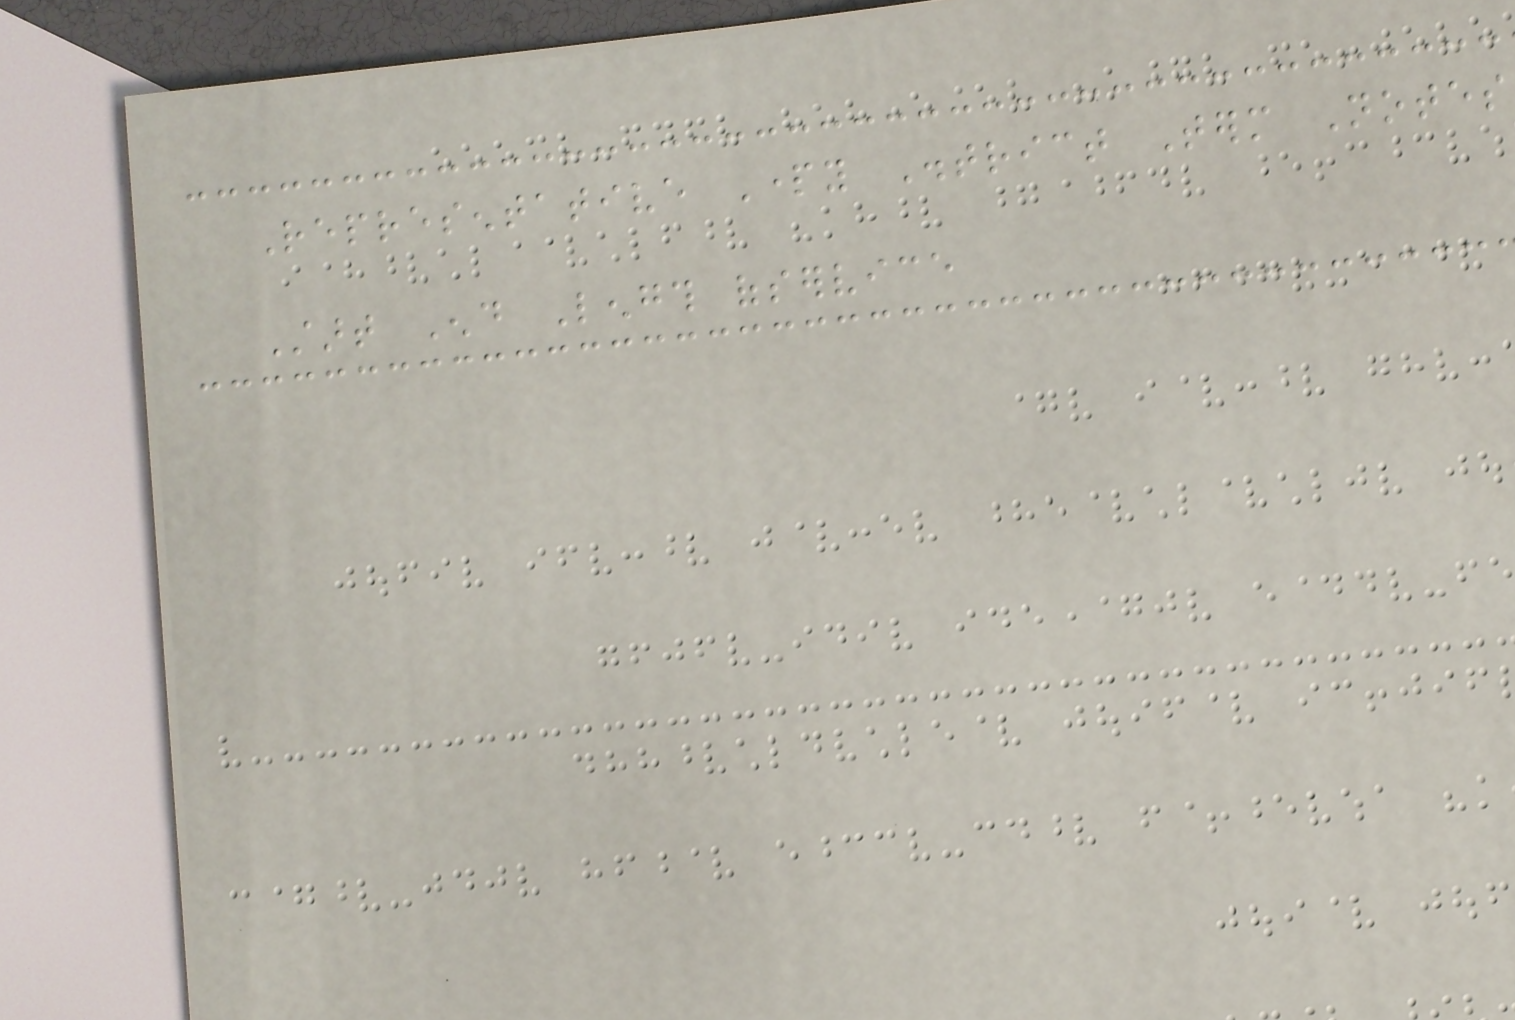Representative Party District Term Notes
Start End Length ofservice
